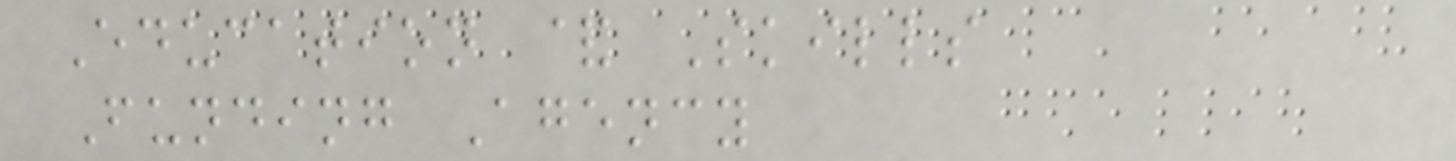Education & Skills
Funding Agency
